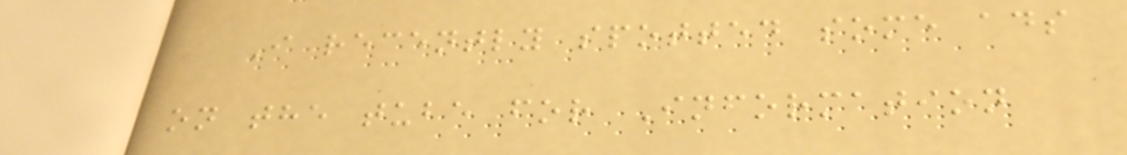I recently spotted some ads
on the tube for Information
